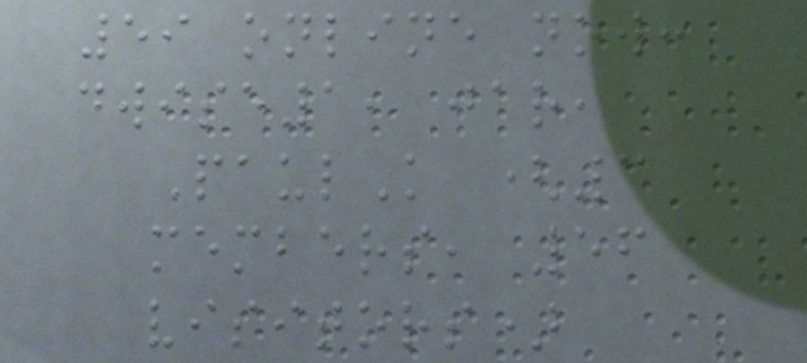59 online now:
dwise1, jar,
PaulK (3
members, 56
visitors)
